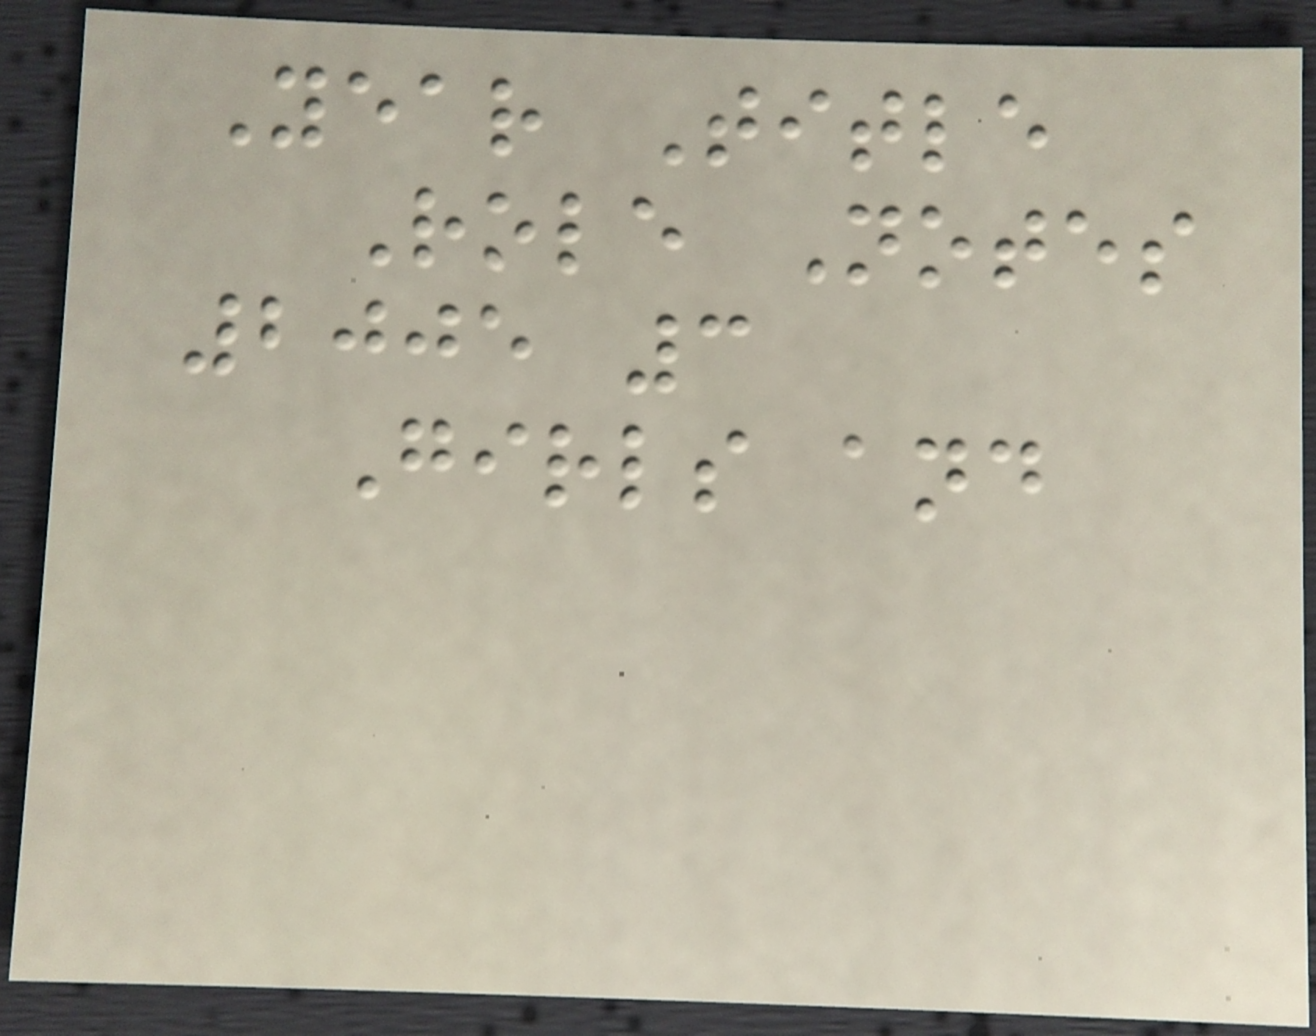Year Title
Role Notes
2005 3
Girls and
